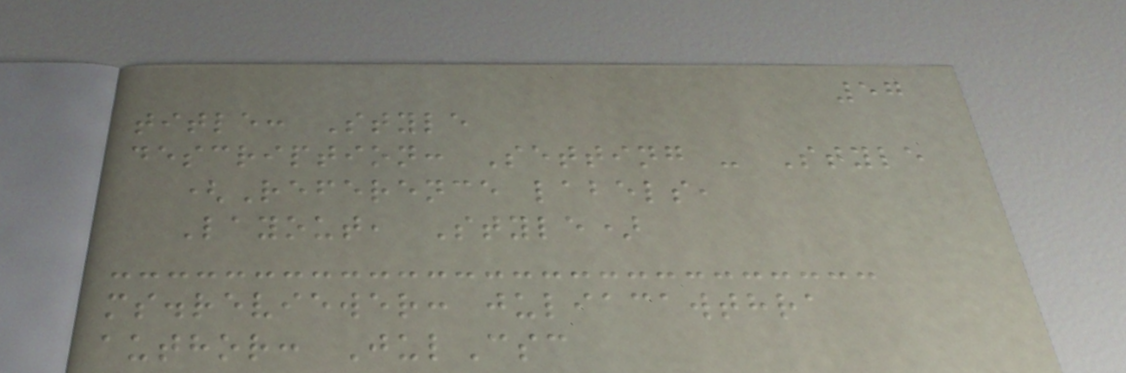57
title: Style
description: Setting - Style
(Reference labels,
Layout, Style)
ms.reviewer: juliacawthra
author: JulCsc
